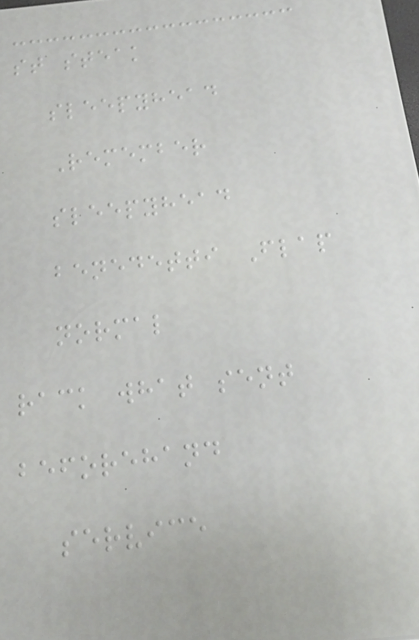st steak
sleepyhead
Remember
sleepyhead
benedetti Flap
normal
rack what sent
beforehand
service
